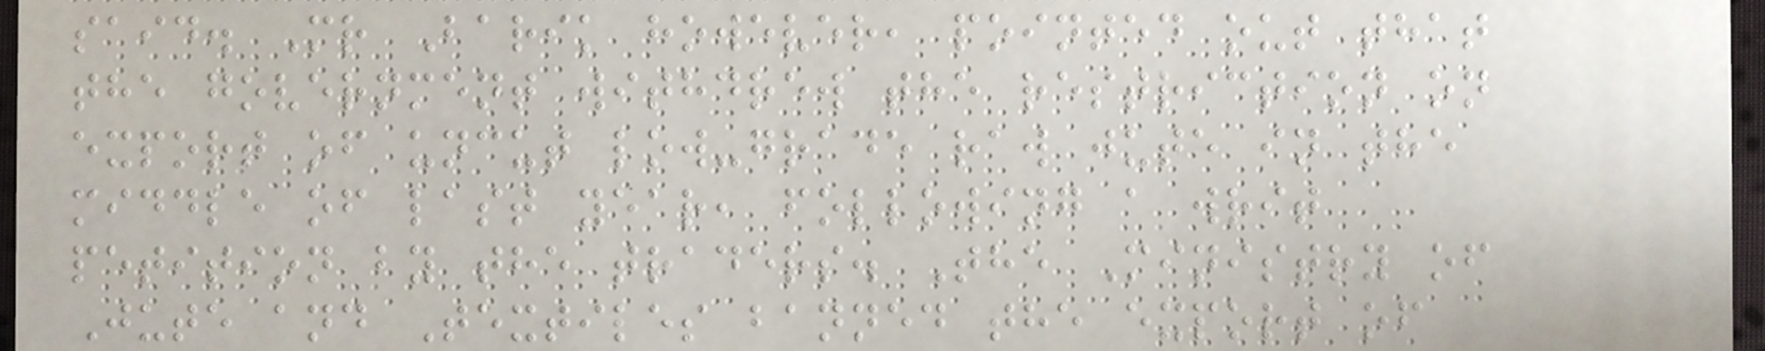said. Mr Barik however, pointed out that
the government withdrew the restriction on
export of uncut low-grade raw jute in the
middle of last year, following a writ
petition by the traders. The Ministry of
Jute and Textiles banned the export of
